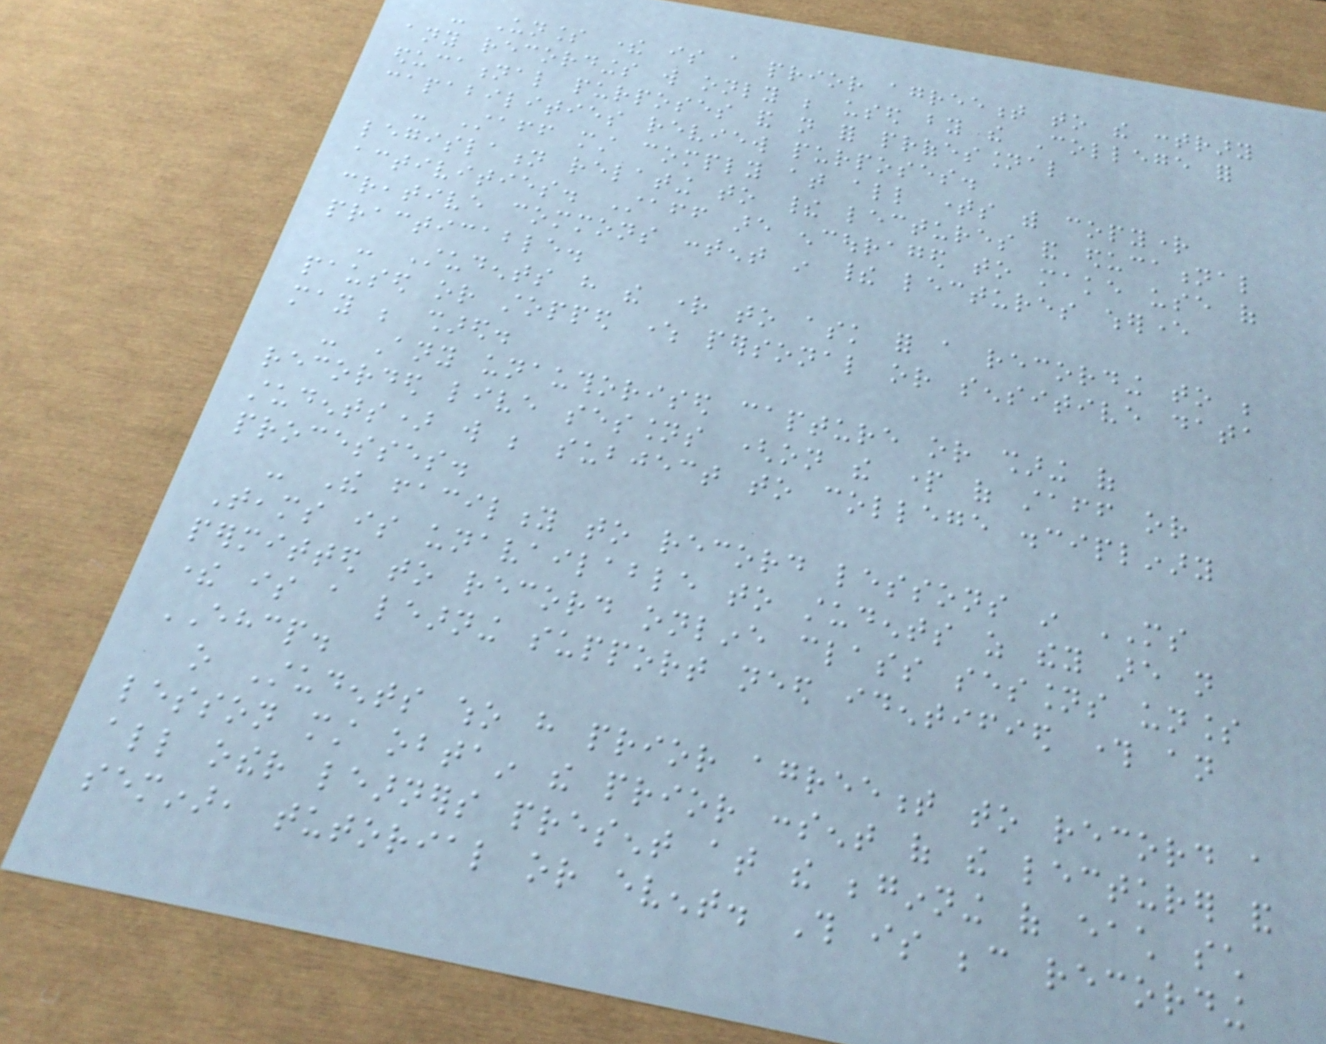- Unless there is a prior agreement to the contrary
any recordings will only be used by the College for
educational purposes and not for professional
capabilities review purposes.
- Staff must comply at all times with copyright
legislation relating to their lectures and educational
activities. Staff are encouraged to make use of
creative commons content in their lectures wherever
practicable.
- Students have the right to ask for a recording to be
paused or stopped where personal or sensitive data
may be shared.
- Any unauthorised capture or sharing of
recorded live sessions (on the part of staff or
students) will be subject to college disciplinary
processes.
- The facility to record lessons in MS
Teams is unavailable to students as they are not
permitted to record online class sessions unless
there is a learning support need identified through an
EHCP.
o Students who have prior agreement to record a
lesson must obtain the prior consent of the lecturer and
all other learners present at the beginning of each such
seminar, tutorial or event. This is because recording
